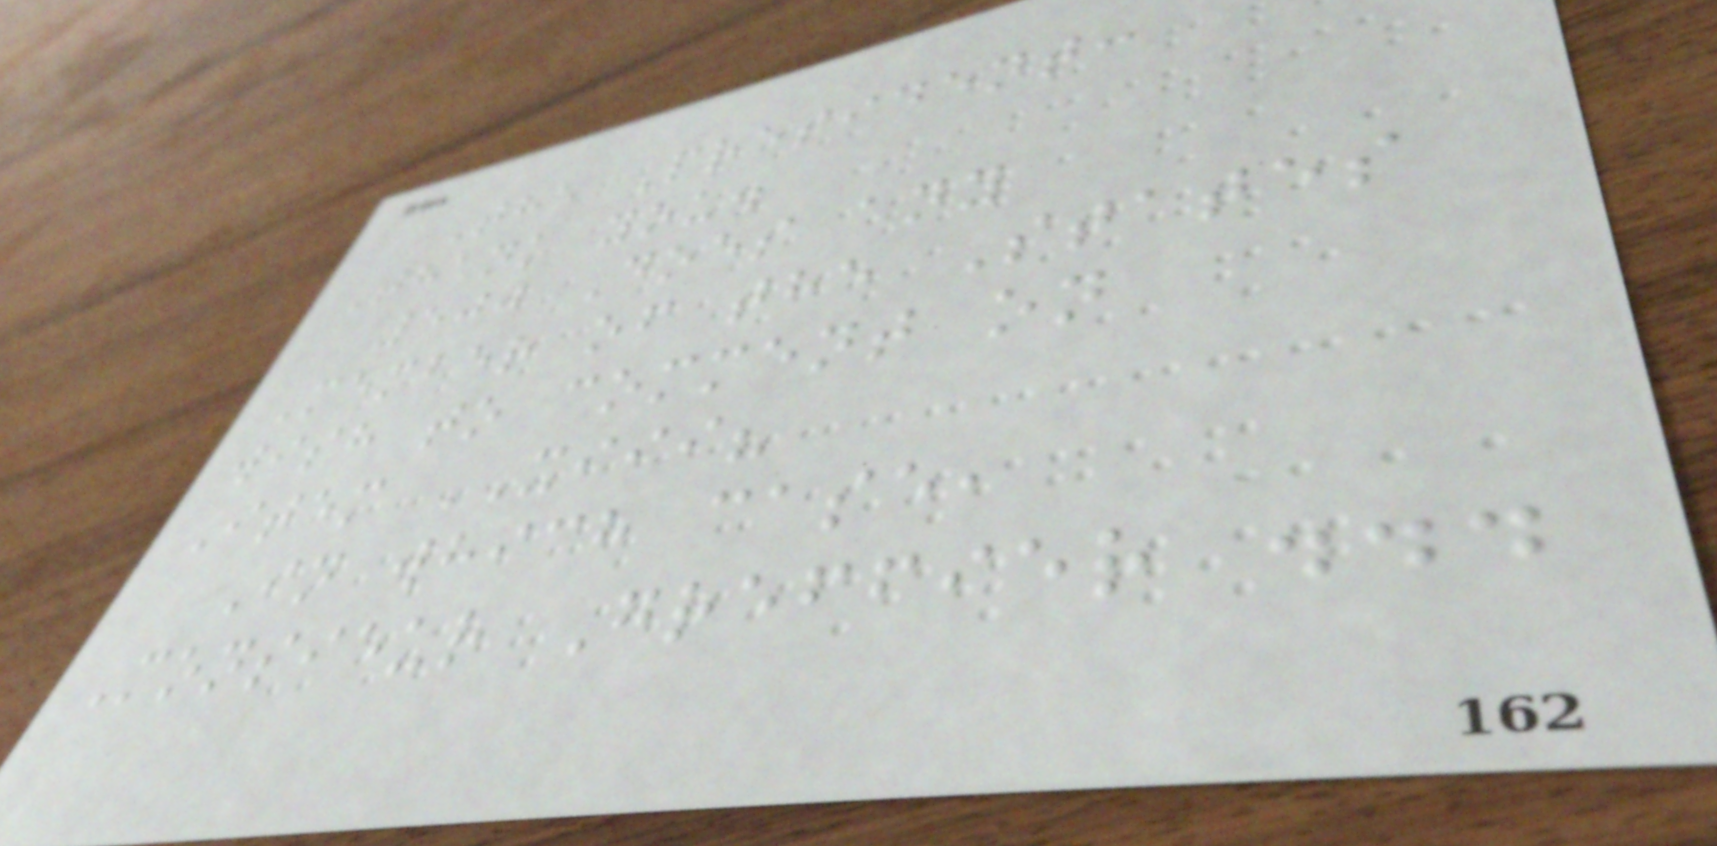The President:
Thank you.
500 Does any
Member of the States
wish to comment on
Item XIII?
In which case,
Monsieur Greffier ...
